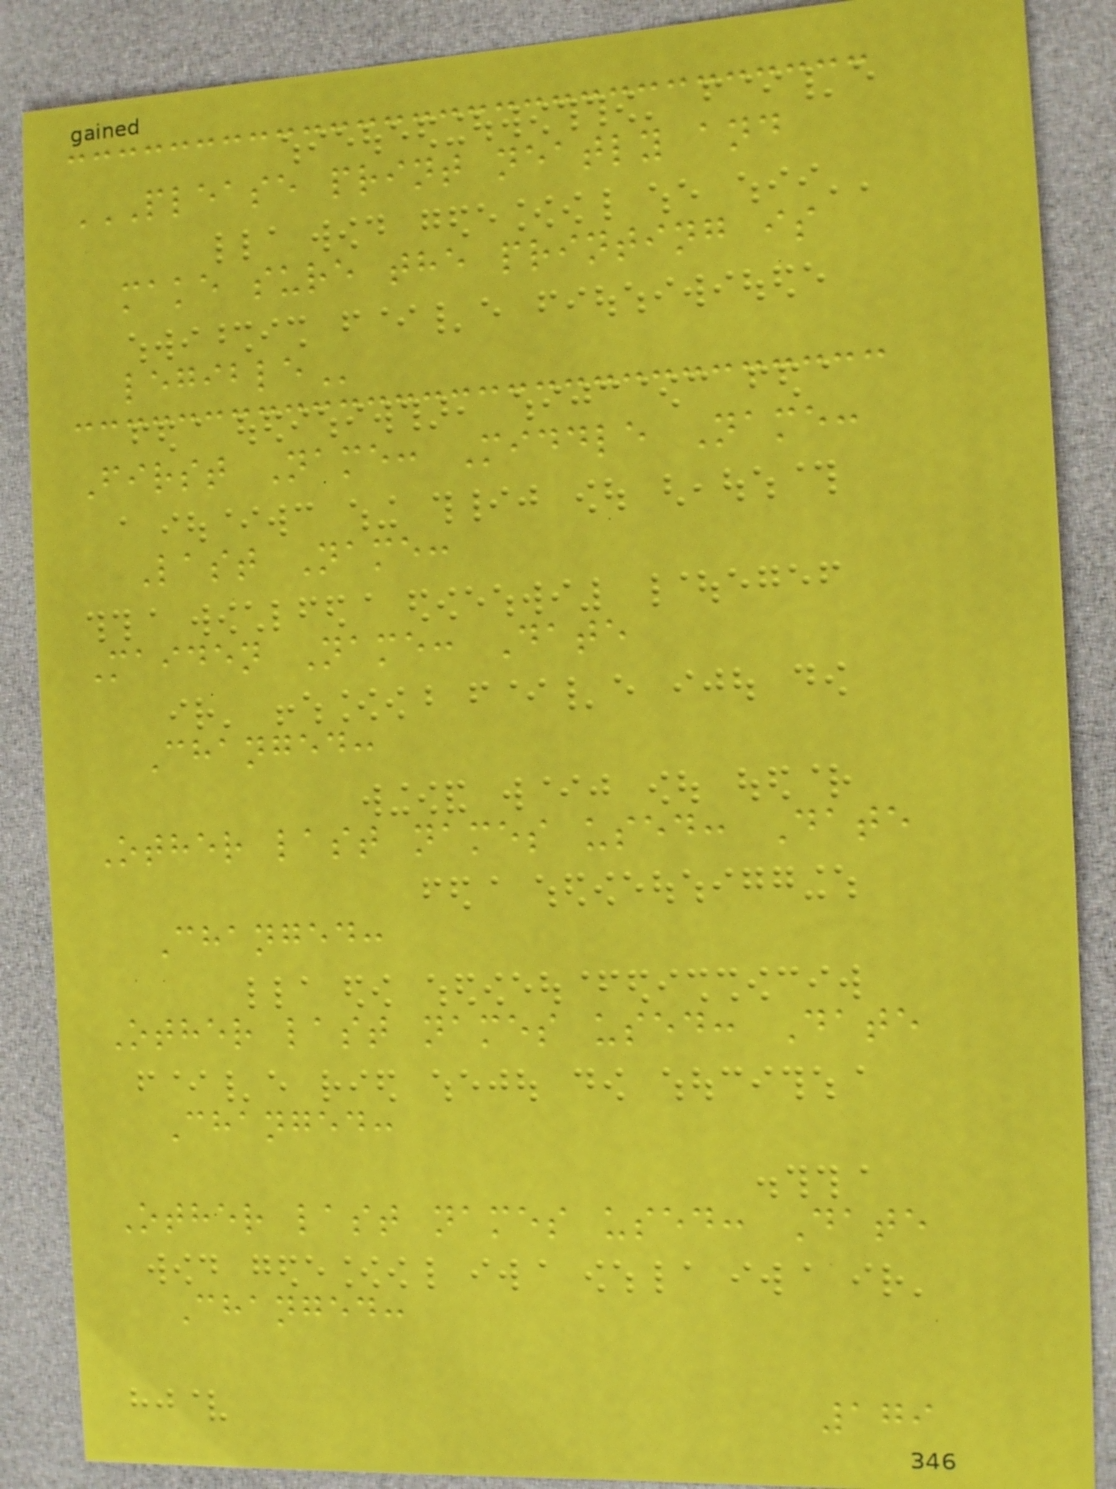PLEASE PRINT NEATLY AND
MAKE SURE THE PRINTING IS
LEGIBLE
First Name: Middle Name:
Last Name:
Maiden Name: Date
Changed:
Other last names used: Date
Changed:
Other last names used: Date
Changed:
Other last names used: Date
Changed:
179
